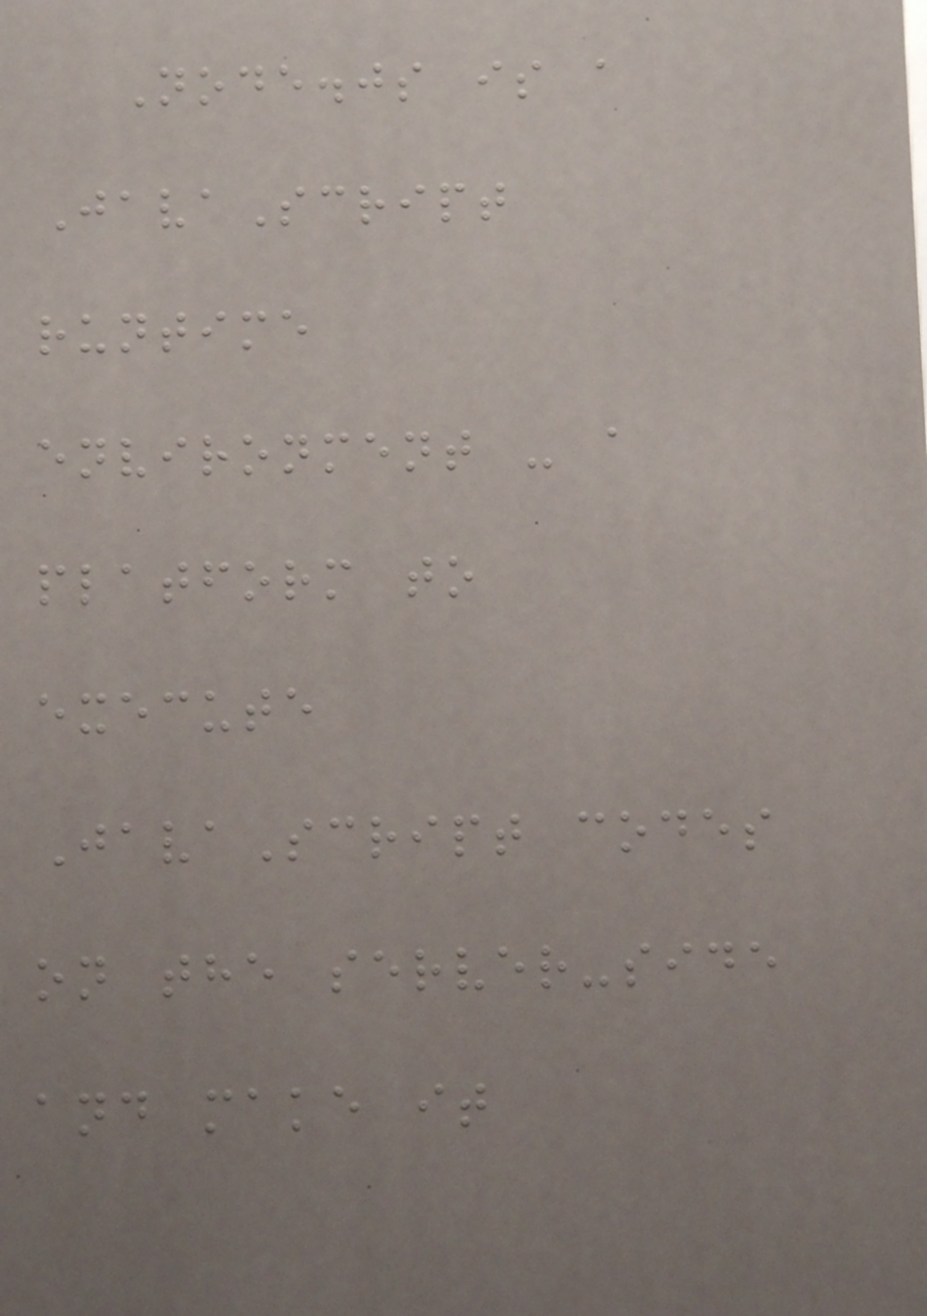Node.js is a
JavaScript
runtime
environment - a
platform to
execute
JavaScript codes
on the server-side
and make it
